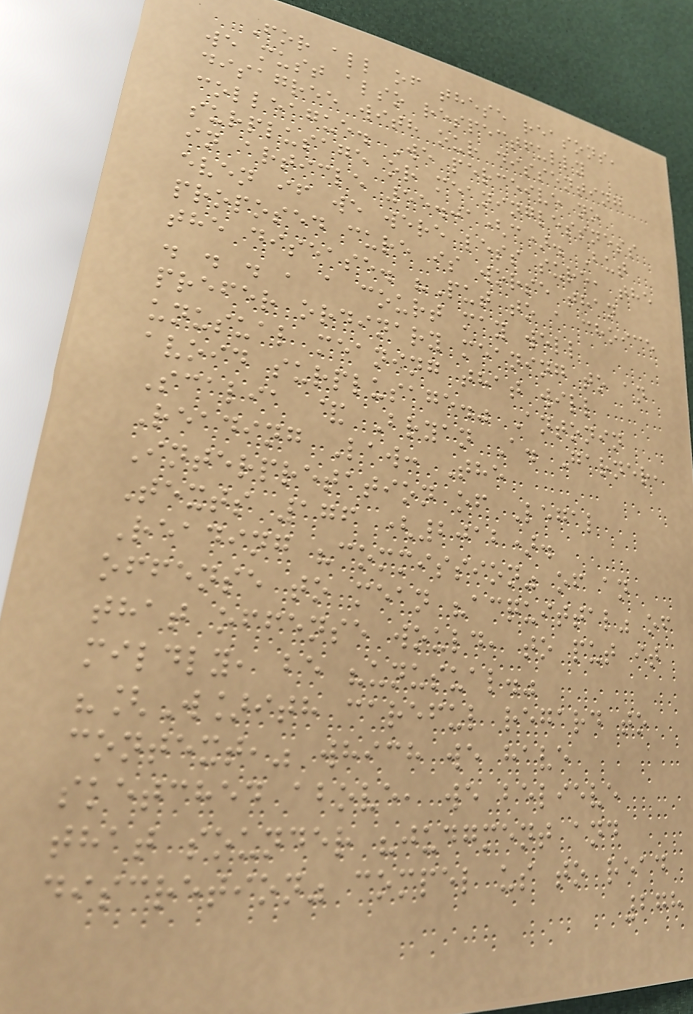For all of these reasons,
we must also respectfully
disagree with our dissenting
colleague. We perceive no
surplusage or meaninglessness
in article 55.01(c). But
even if we were less sure, the
proposed cure is worse than
the disease. "Put to a choice
. . . , a court may well
prefer ordinary meaning to an
unusual meaning that will
avoid surplusage." Antonin
Scalia & Bryan A. Garner,
Reading Law: The
Interpretation of Legal
Texts 176 (2012).
Reading "commission" of an
offense to mean "acquittal" of
that offense would, to put it
mildly, be "unusual."
"[W]ith careful regard to
context," which we have
sketched above, we believe
that sounder "judgment and
discretion" compel us to read
278
